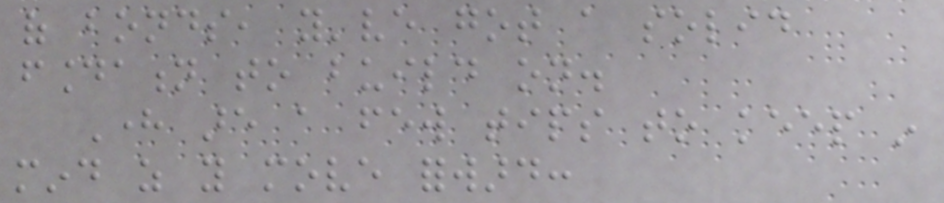of bonds, you've got a solid
foundation to build on.
Here are a few tips to keep in
mind as you move forward:
